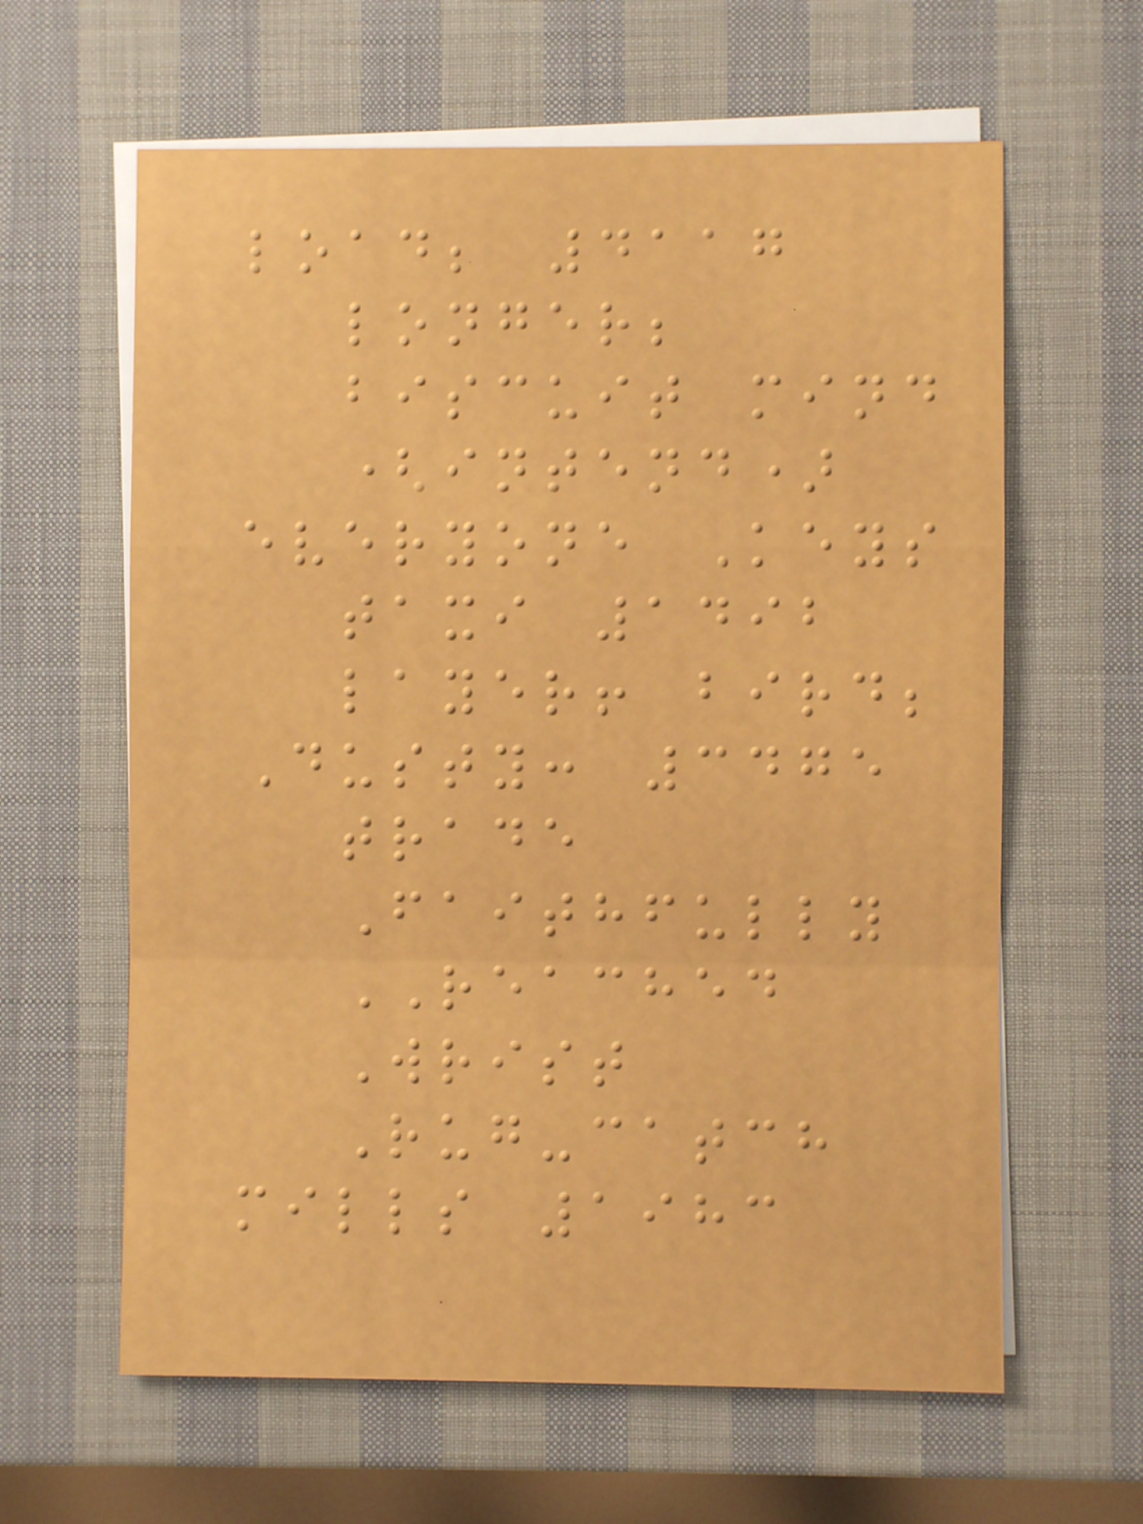load; 4117
longer;
biscuit mind
(intend)
everyone Keys
taxi 1492
layer! bird;
Dusty: 3475
trade
Faithfully
REACHED
Wrist
Rug-catch
mills 1983
